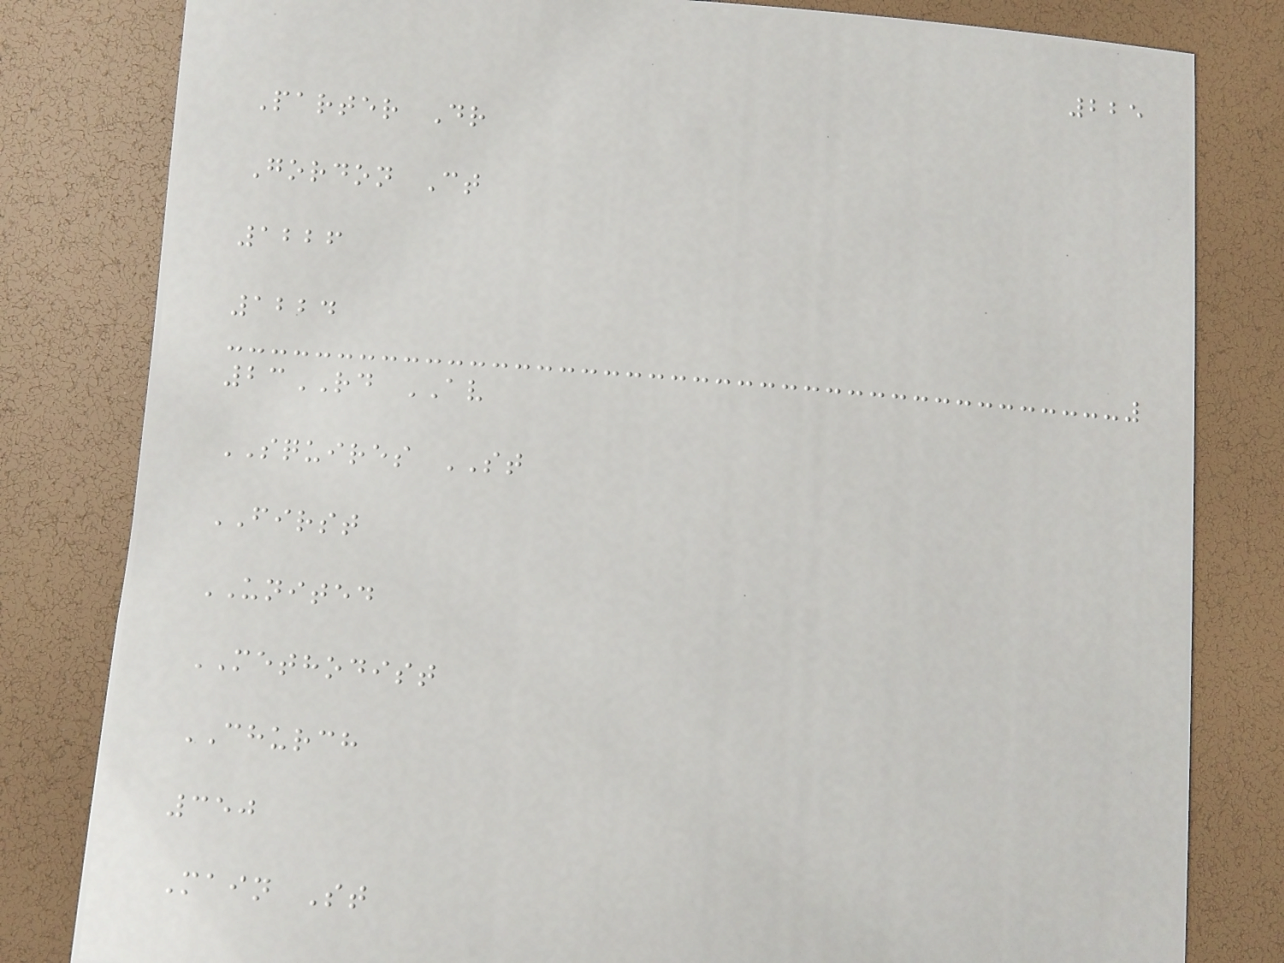225
Parter Dr
Gordon Ct
1226
1224
23RD AV
SQUIRES ST
FIRST
UNITED
METHODIST
CHURCH
350
Main St
